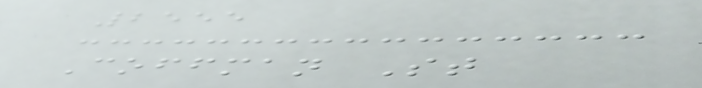2555
Coffman St
